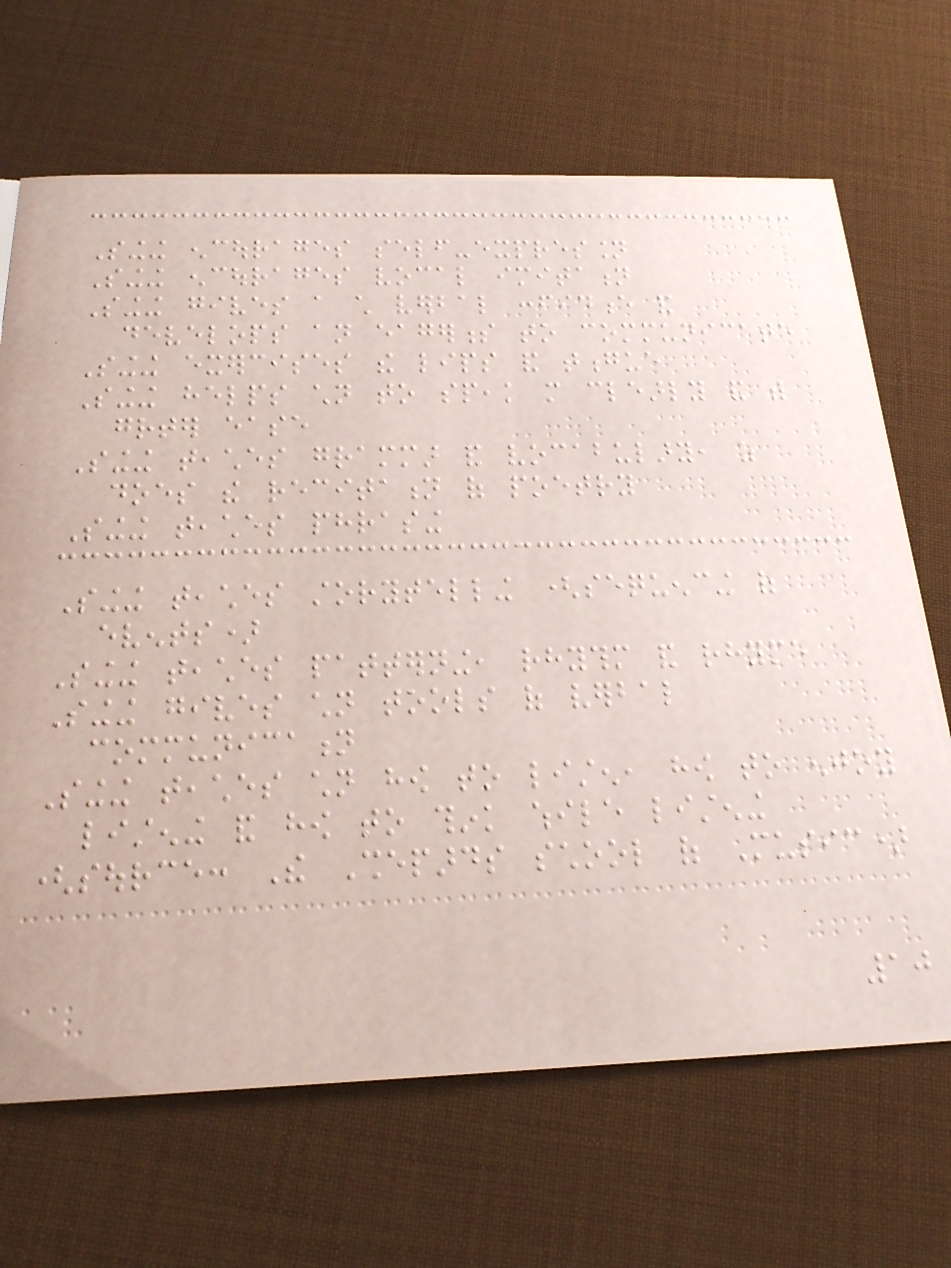Singing encourages self-expression
Singing encourages vocal imitation
Singing gives a child verbal confidence and
develops an eagerness to communicate
Singing exercises the lips and tongue
Singing helps children to speak more clearly and with
greater ease
Singing teaches grammar and vocabulary, as
does the recitation of poetry
Singing teaches phrasing
Singing teaches storytelling (sequencing of
events)
Singing teaches patterning, rhythm and rhyme
Singing gives children tools of verbal
communication
Singing teaches children how to listen, how to enjoy
listening and how to think while listening
(source: The Shepards school of Music)
10
